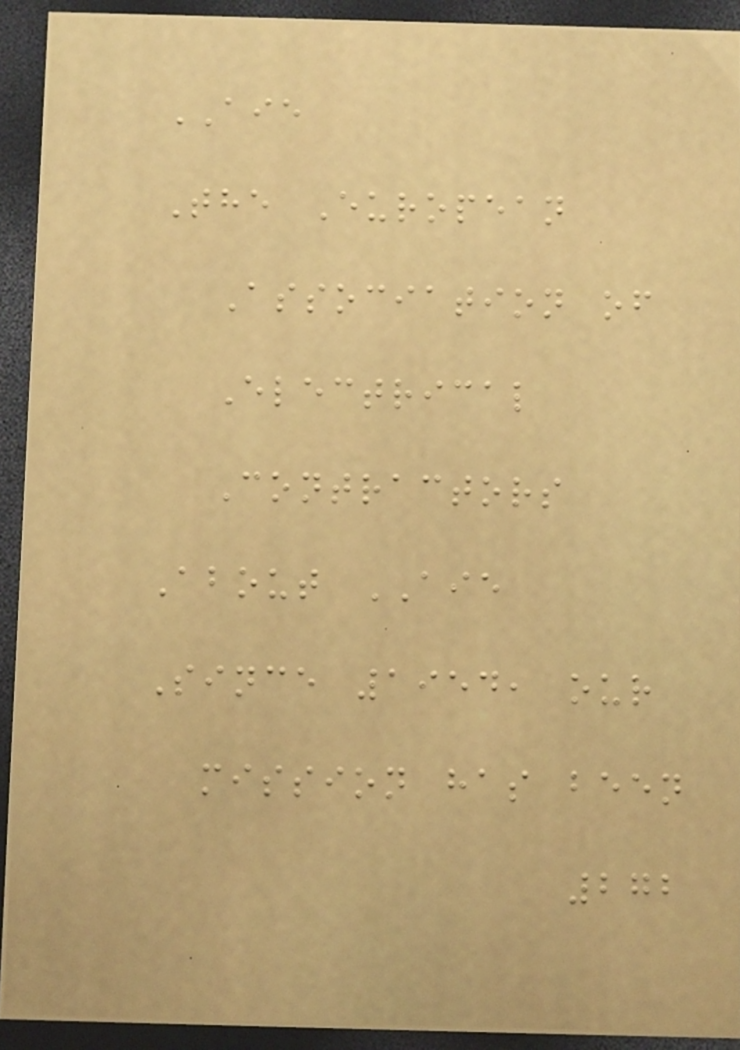AIE
The European
Association of
Electrical
Contractors
About AIE
Since 1954, our
mission has been
272
